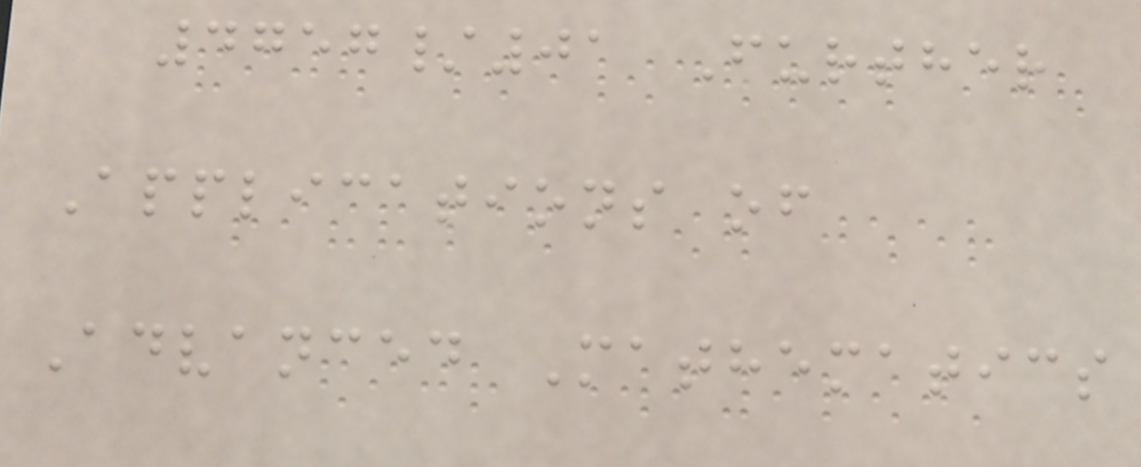4757/01 Further
Applications of
Advanced Mathematics
